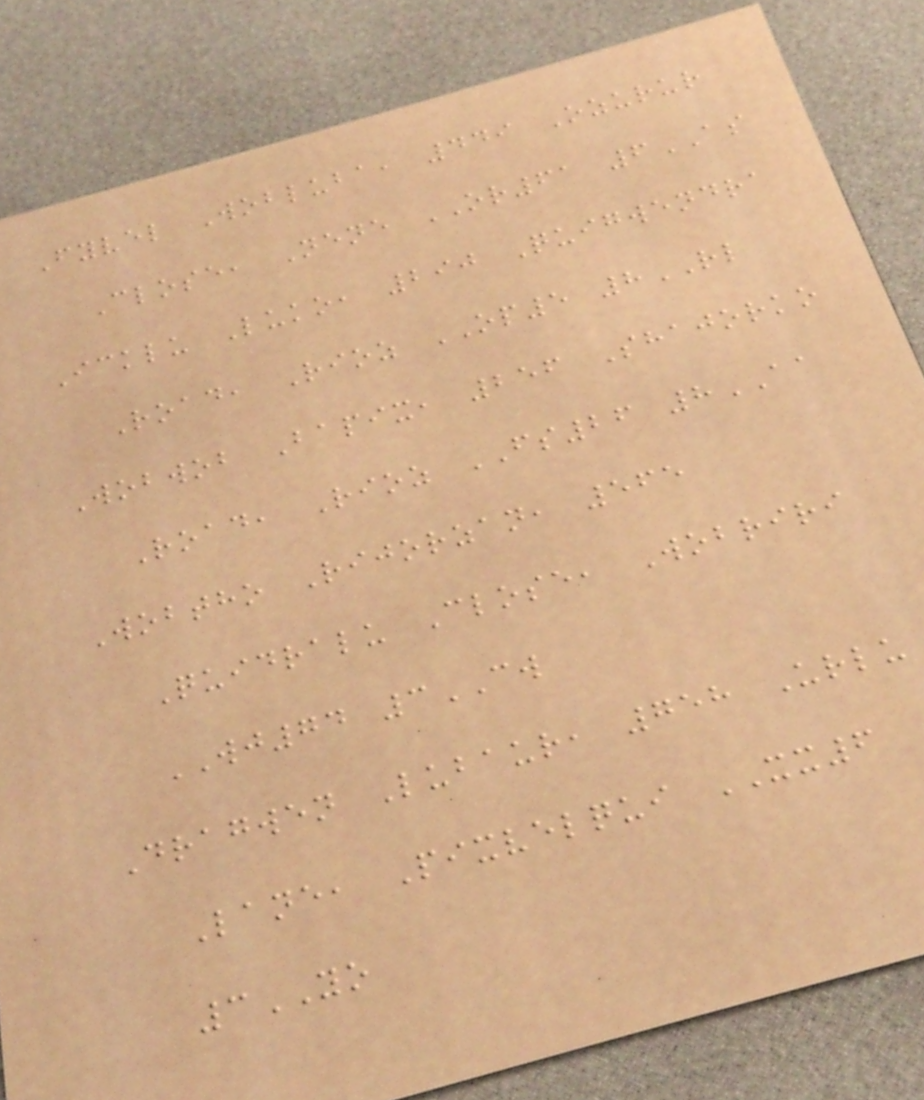Fyvel Wobluba, 449 Ozurur
Close, Nene OR61 6AS
Icklu Luko, 290 Quigwendra
Road, Rioz OP5 8RL
Wobwob Bapix, 256 Shajorko
Road, Rioz FS26 8AA
Wobtho Rijorzan, 565
Quidralu Close, Wobriri
WJ74 3CW
Dragwen Lubaur, 758 Urlu
Lane, Pixvelqui XX6
3YO
